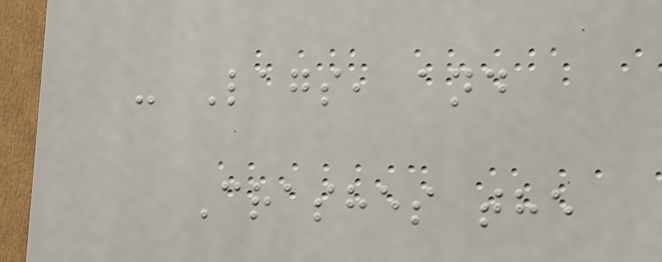- Lags, and
Crashes the
